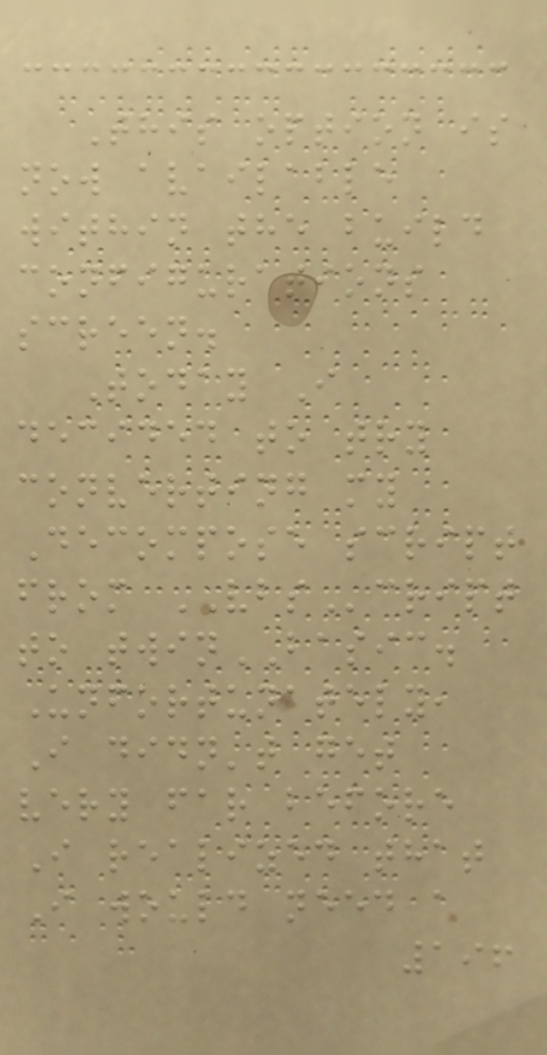This option is
now available
within the build
configurations
screen.
Today I
decided to try
converting my
Decompose script
from VBScript
to twinBASIC.
Unfortunately,
I didn't get
very far before
I realized that
I would need a
196
